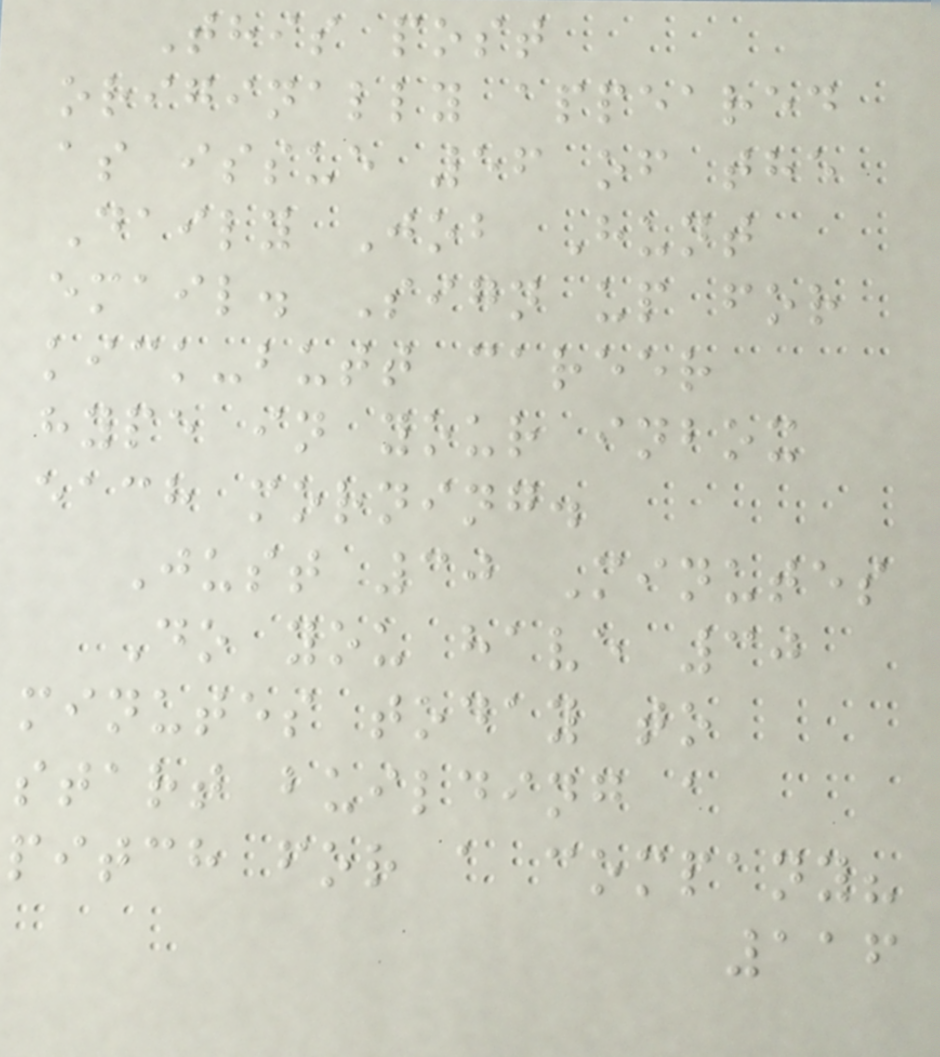This post
originally appeared
as issue 56 of the
Daily Job Hunt
email. Sign up for
kick-butt career
hype in your inbox
each morning.
Just 30 Minutes
Do you have 30
minutes today to
start building a
pitch for a company?
116
